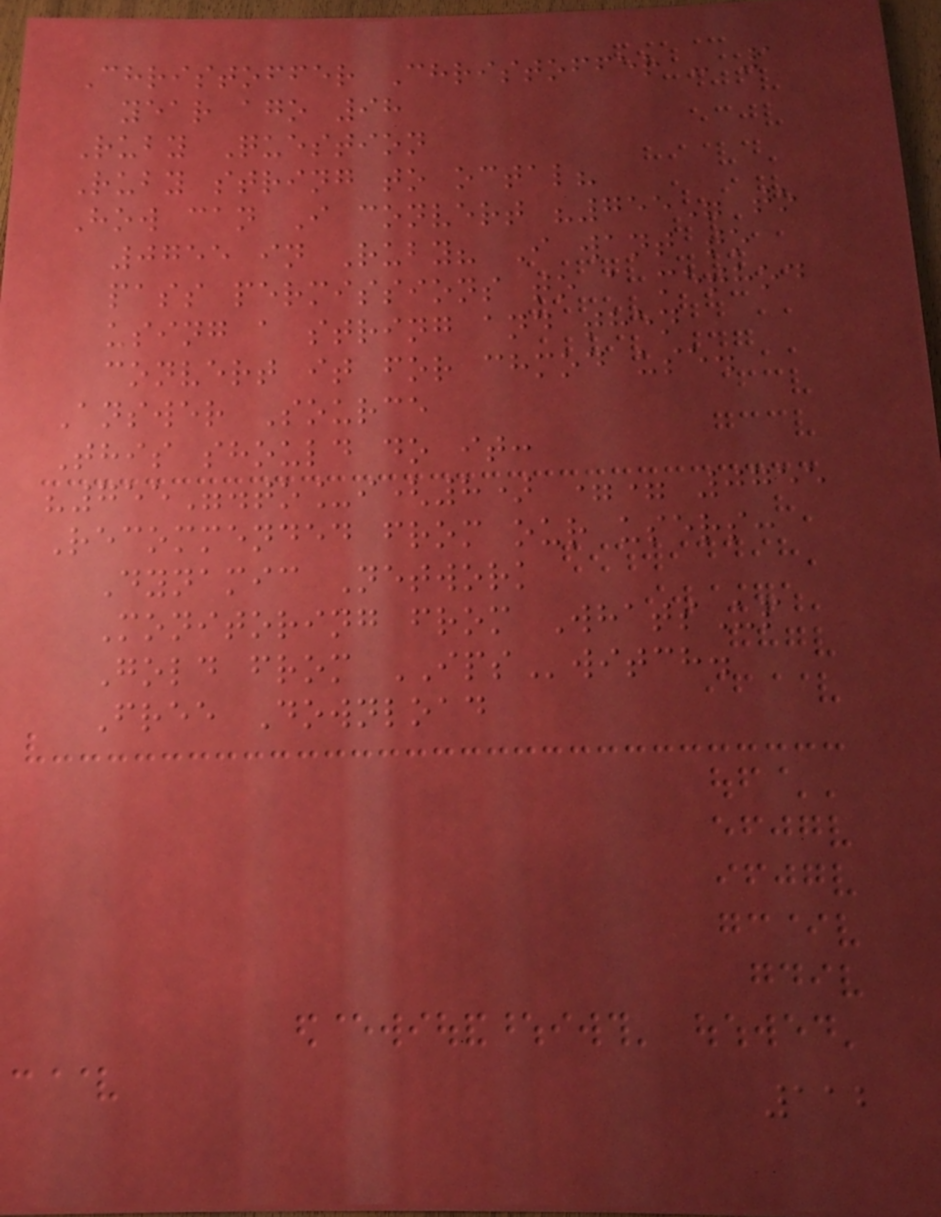Christoffer Christoffer - 1
year ago 98
Ruby Question
Ruby string to octal?
How can I convert "755" to
0755 in Ruby? I want to
pass permissions to a method
using a string and then
convert it for chmod use.
Answer Source
This should do it:
"755".to_i(8) == 0755
Recommended from our users:
Dynamic Network
Monitoring from WhatsUp
Gold from IPSwitch.
Free Download
112
